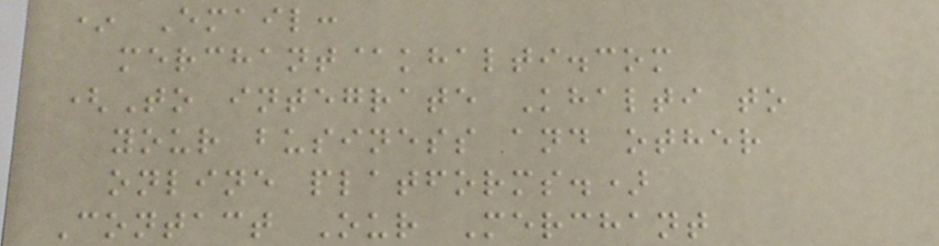* Email:
merchant@khalti.com
(To integrate Khalti to
your business and other
online platforms.)
Contact Our Merchant
